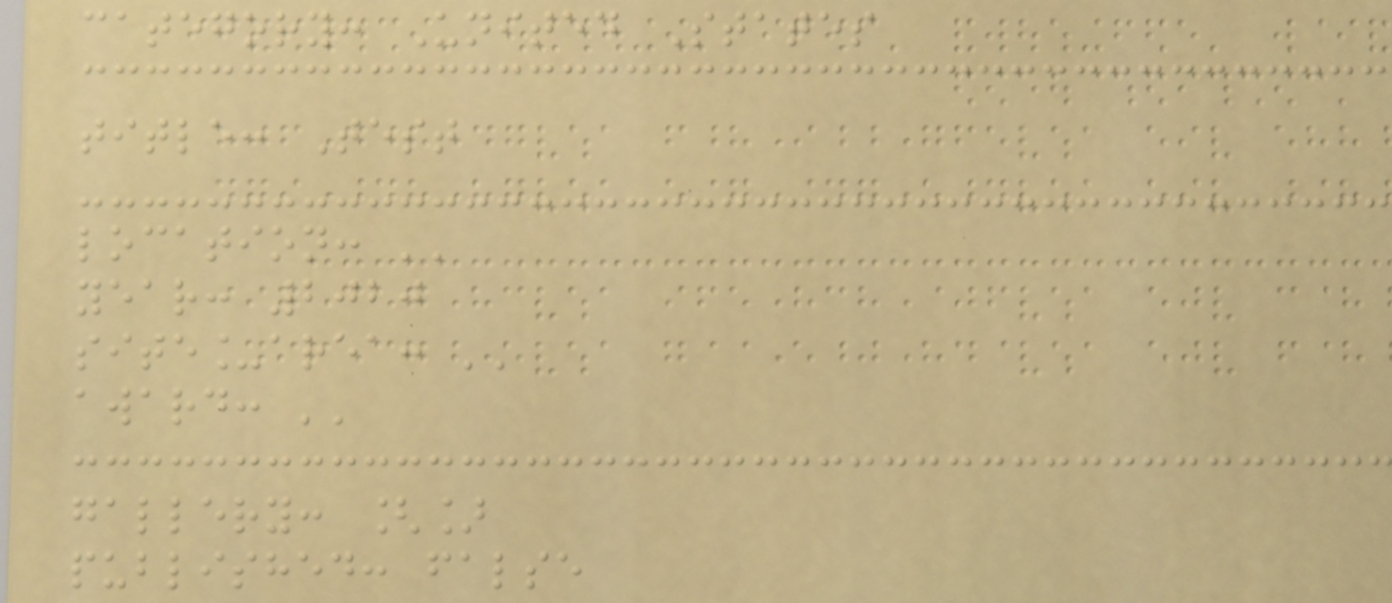category: United States
title: Test
location: ''
year: 2020
site_area: ''
award: ''
gallery: []
published: false
